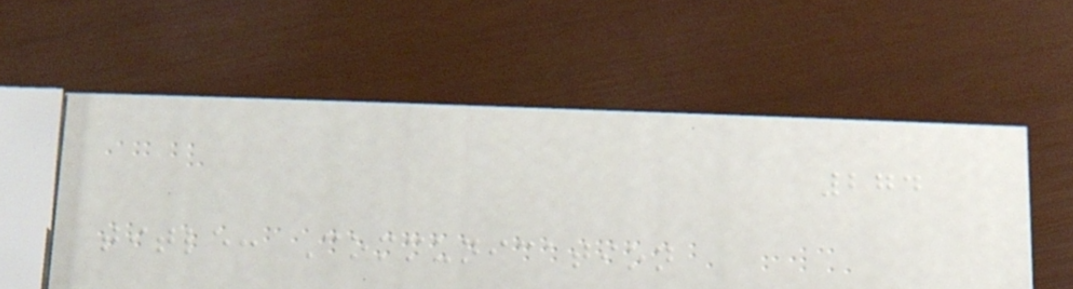274
title: Communication
